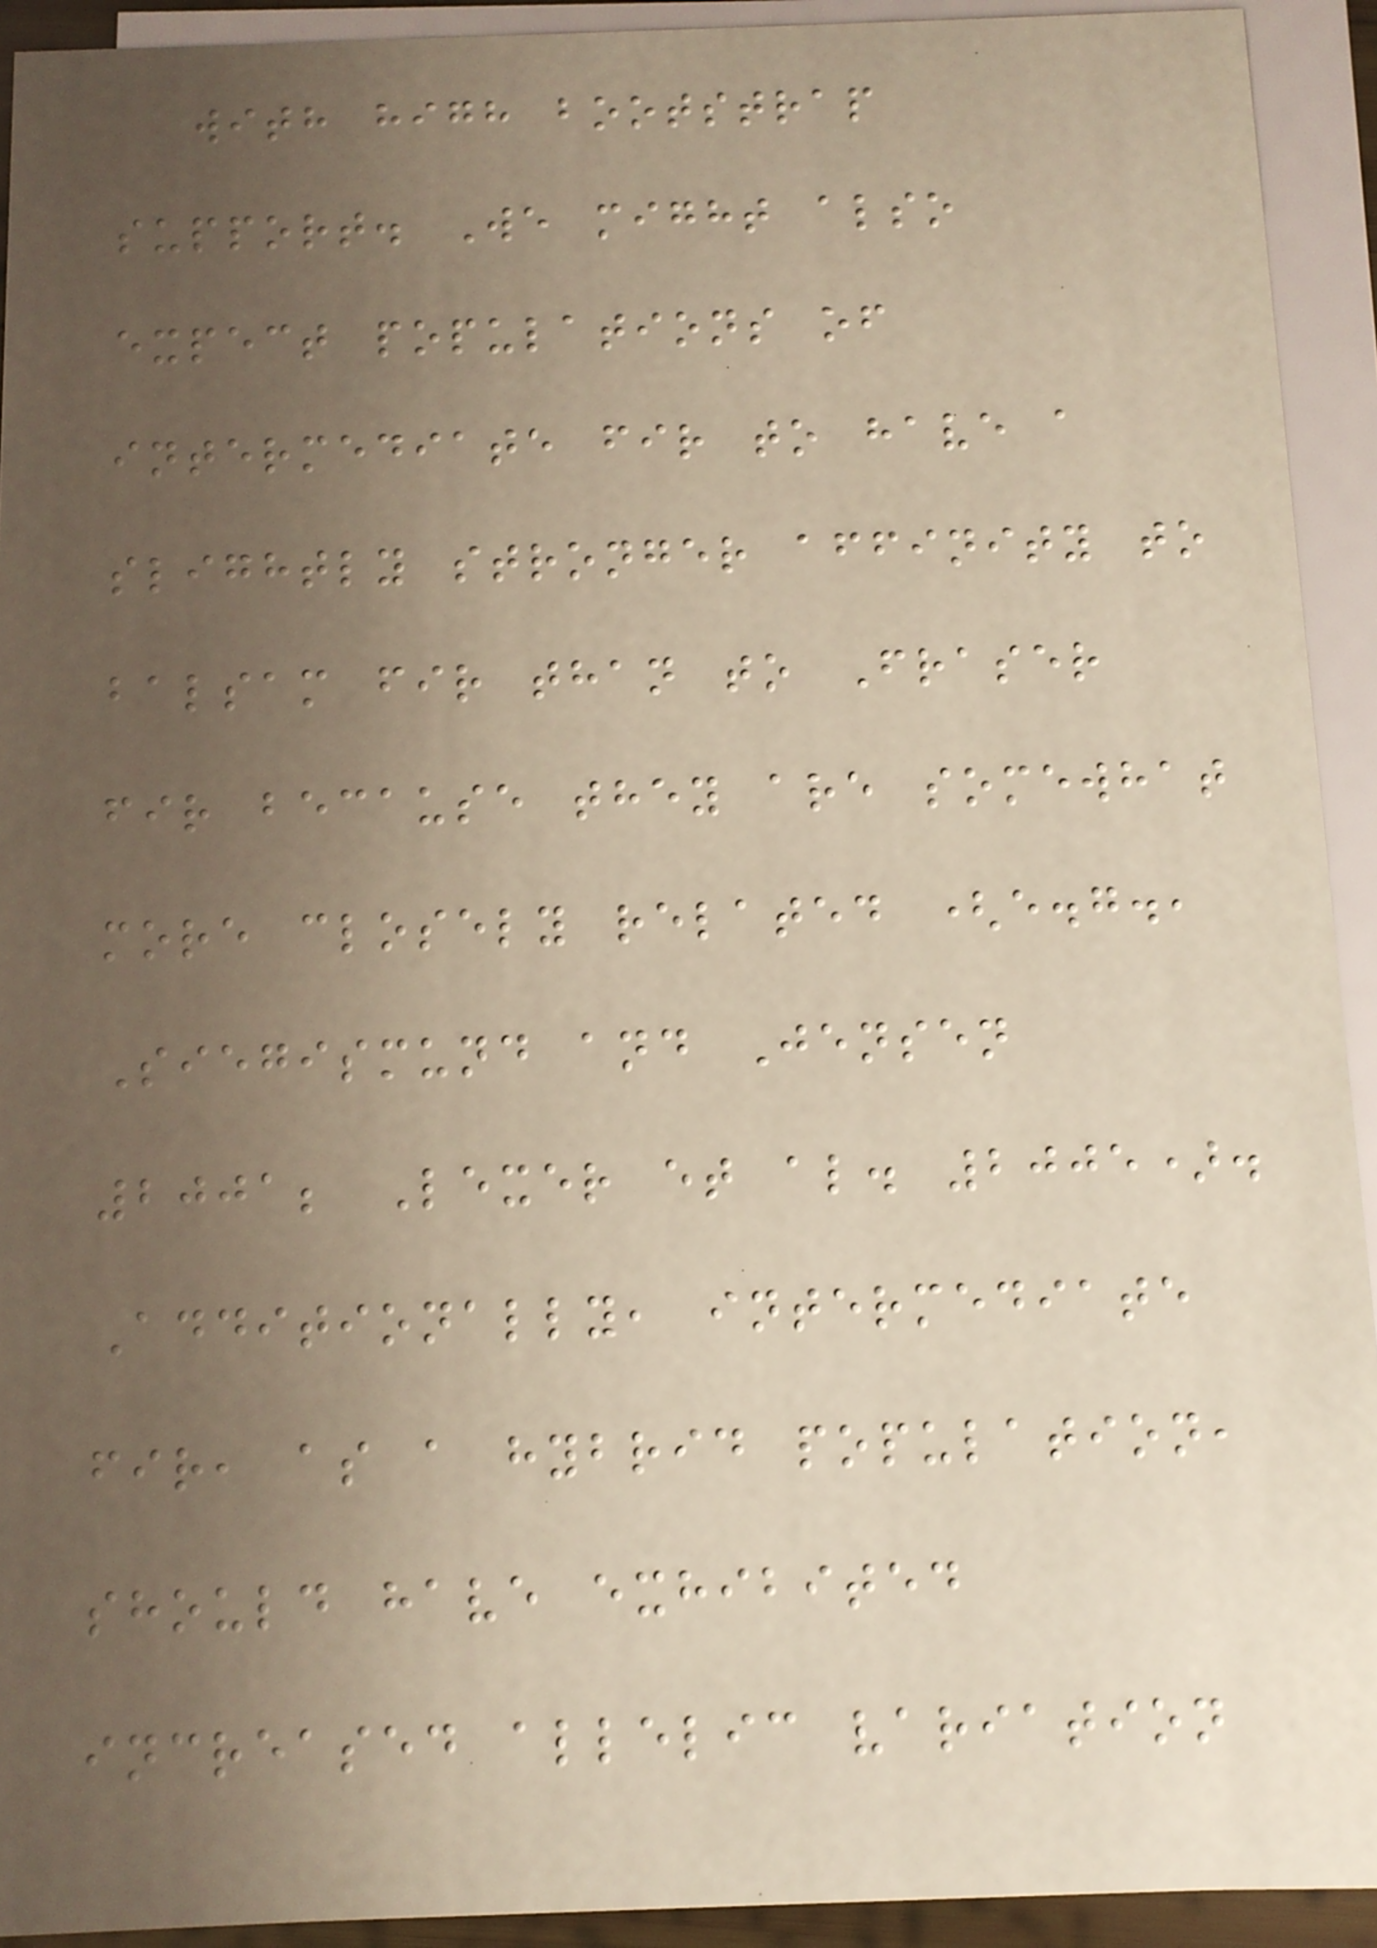with high bootstrap
support. We might also
expect populations of
intermediate fir to have a
slightly stronger affinity to
balsam fir than to Fraser
fir because they are somewhat
more closely related (e.g.,
Siegismund and Jensen
2001; Lexer et al. 2005).
Additionally, intermediate
fir, as a hybrid population,
should have exhibited
increased allelic variation
